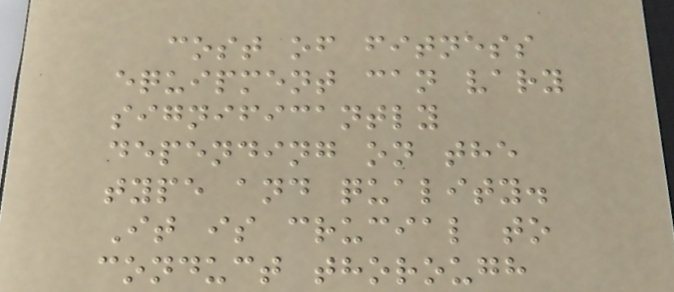cost of fitness
equipment can vary
significantly
depending on the
type and quality.
It is crucial to
conduct thorough
